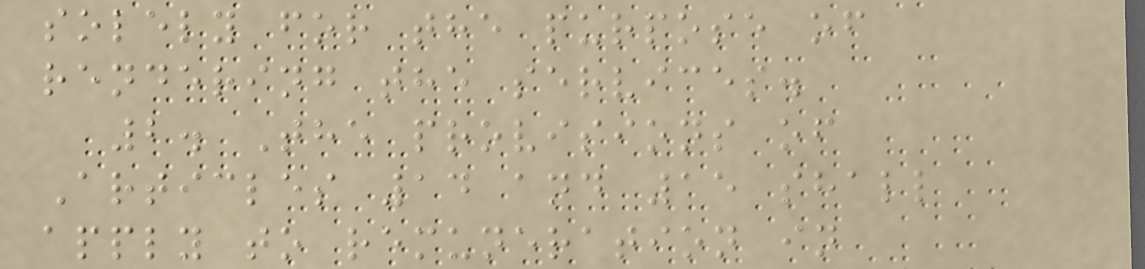solely for the purpose of
rendering the services.
2. The provisions of
Articles 14 and 15 shall
apply to remuneration in
